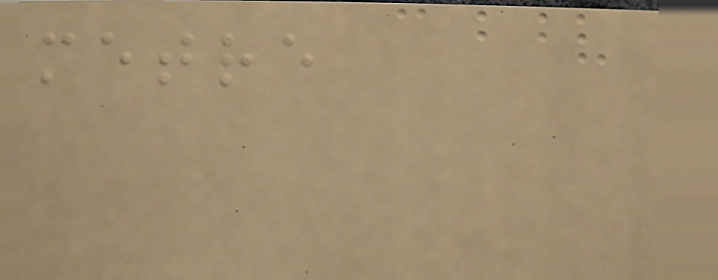metre
